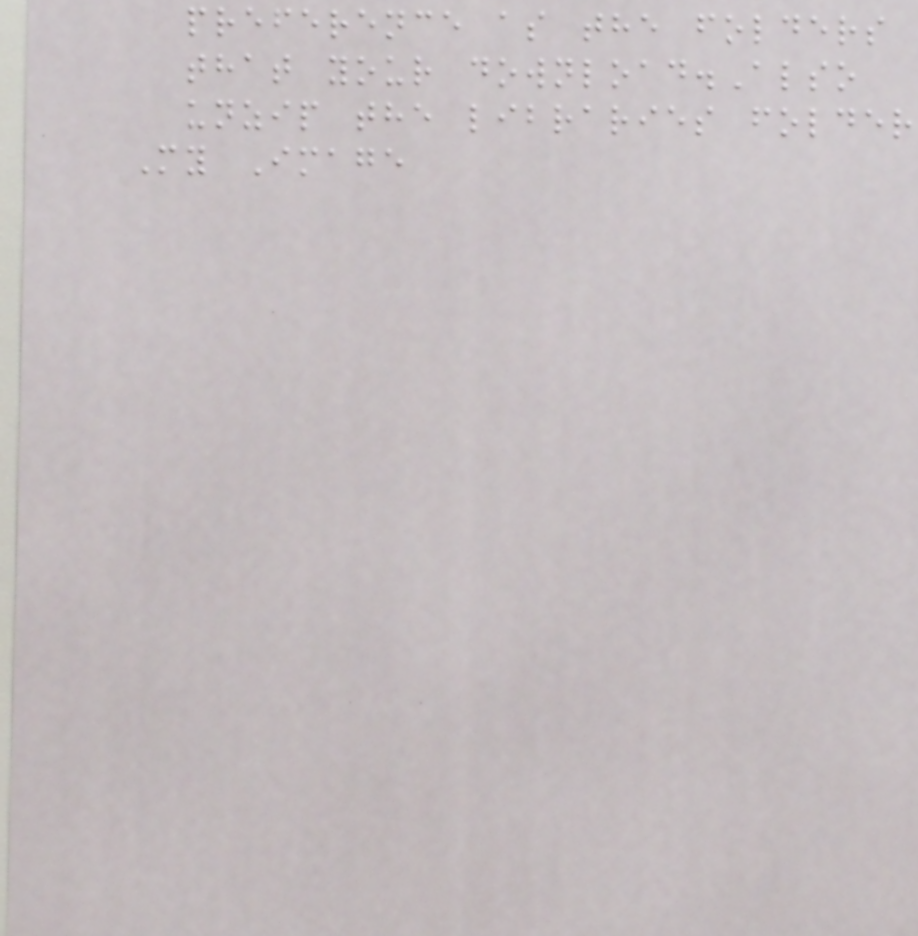preference as the folders
that your download.Also
unzip the libraries folder
My Image
